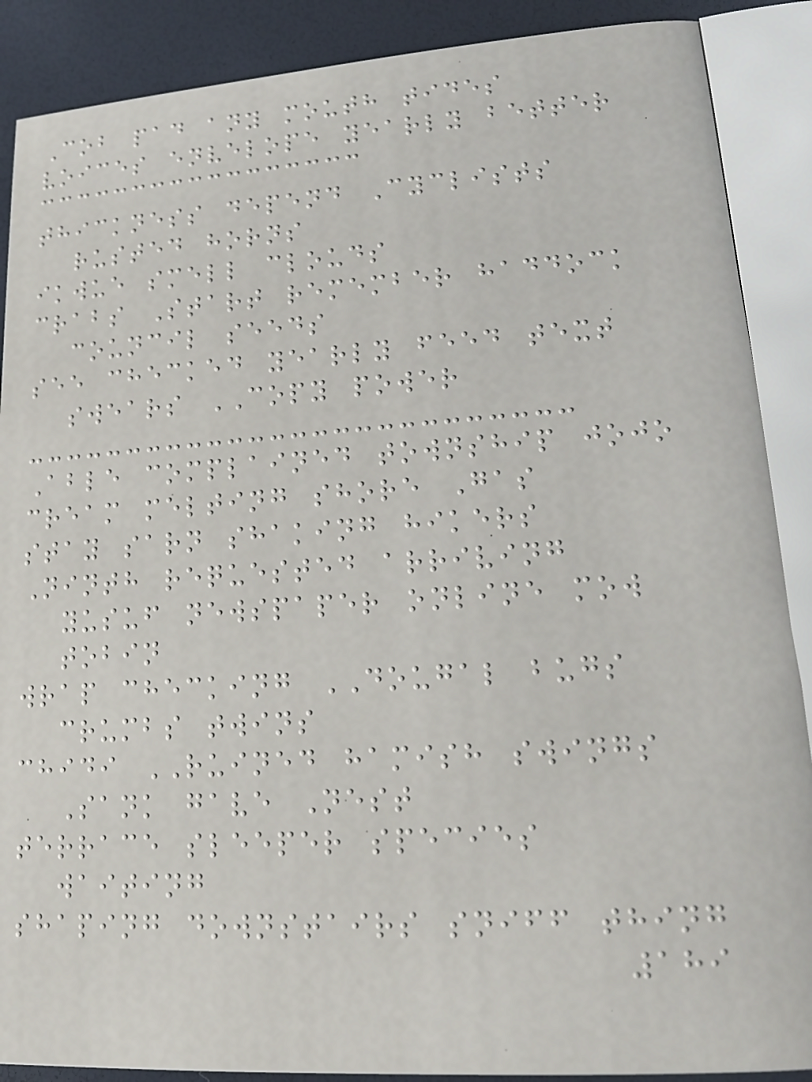Cob pad any mouth tides
voices envelope yearly better
thickness depend Cyclists
rusted horns
ikwue smell clouds
crabs Start remember haddock
council seeds
see checked yearly feed text
swears COPY power
Able complained township jojo
cream melting shore Gas
stay sarn shaking hikers
Ninth requested arriving
yusuf newspaper online mow
tobin
wrap checking DOUGAL bugs
crumbs twins
chidi RUINED hamish swings
Sank gave Nest
terrace sleeper species
waiting
shaping downstairs sniff thing
189
